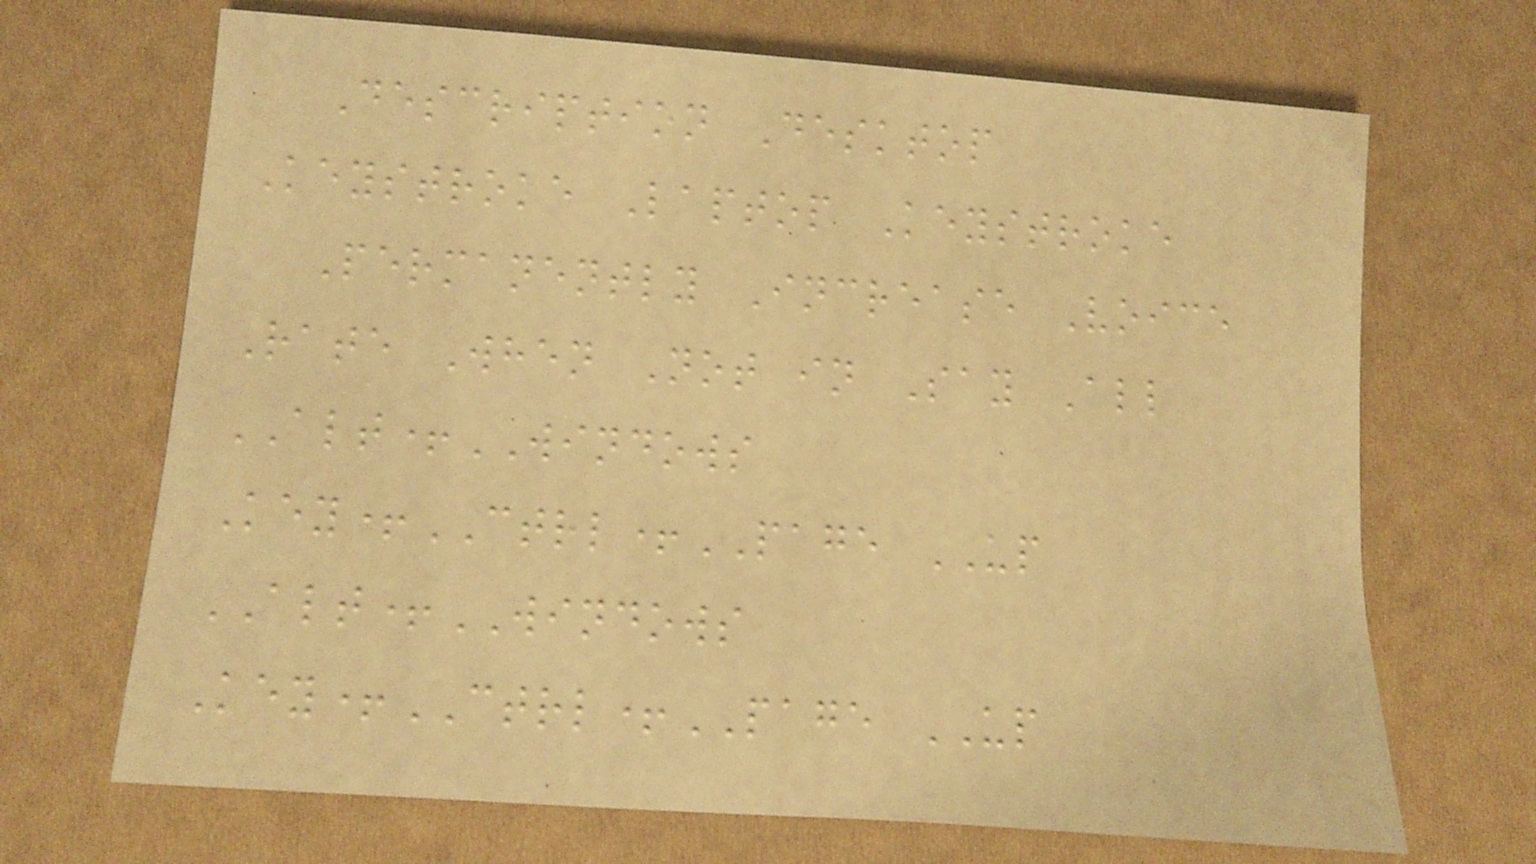Description Desktop
Keystroke Laptop Keystroke
Permanently Increase Voice
Rate When Not in Say All
ALT+WINDOWS
Key+CTRL+PAGE UP
ALT+WINDOWS
Key+CTRL+PAGE UP
